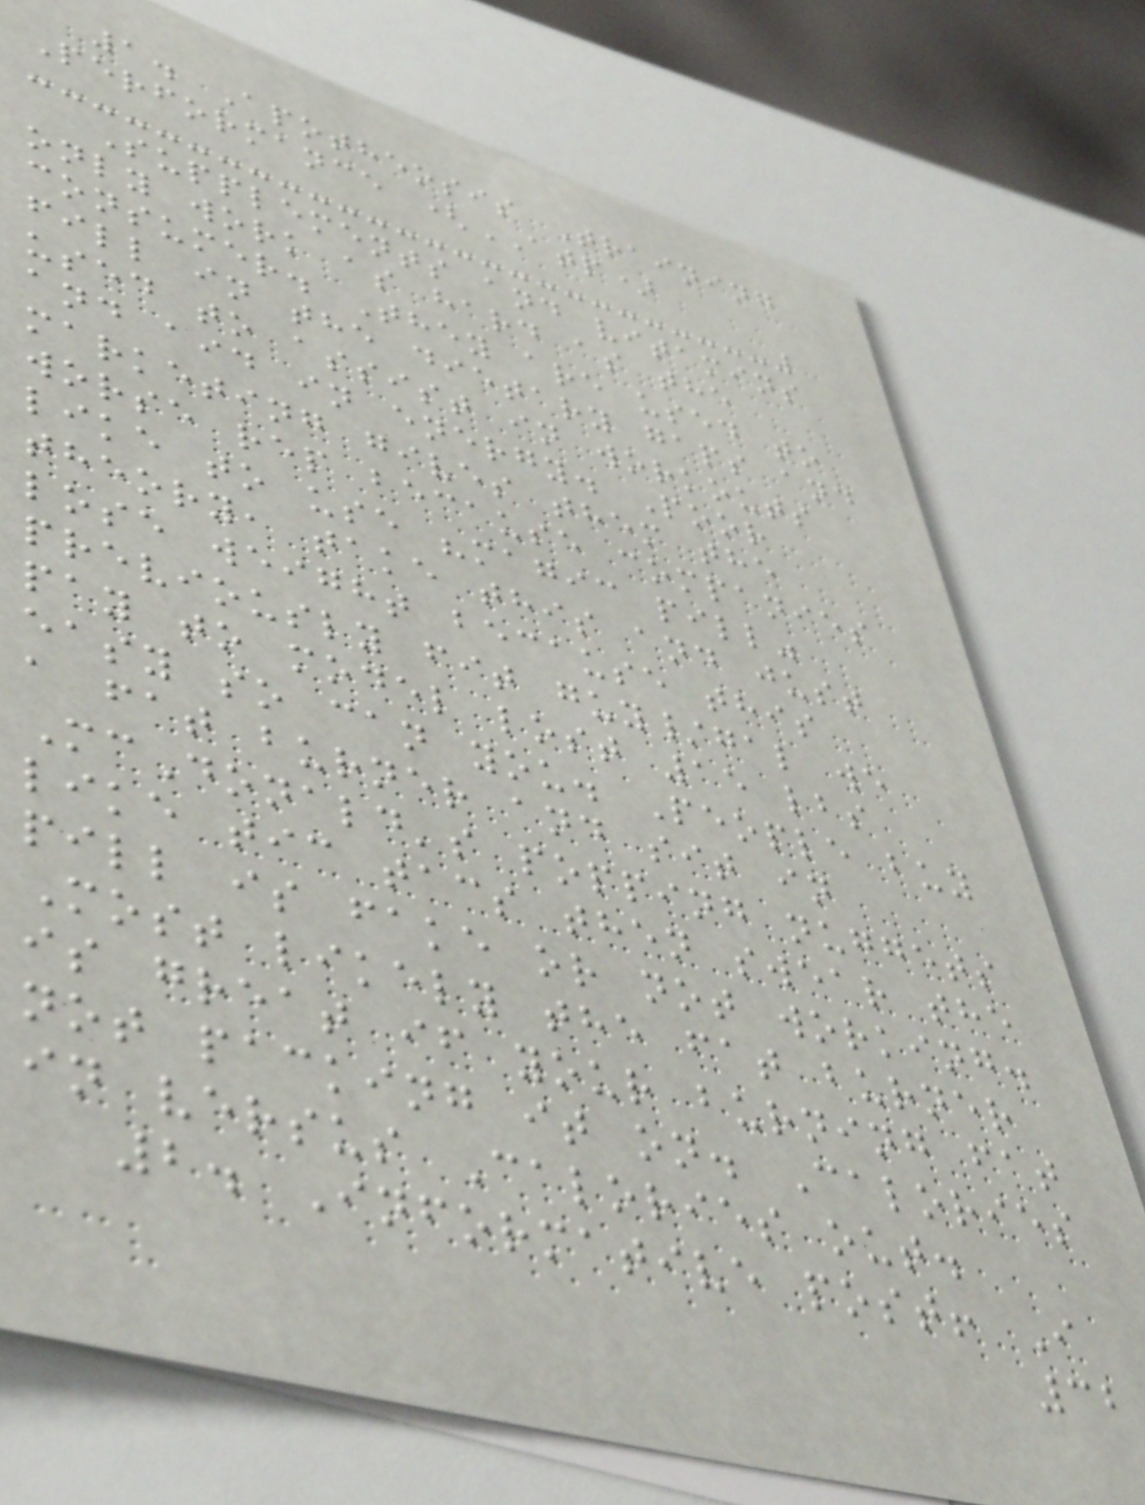1. Apotheosis Training
Performance (ATP)
Supplements and vitamins
only work as hard as the
consumer. They are used to
fill in the dietary gaps and
used to assist in workouts
and aid in energy. Poor
marketing gives them the
worse rep because companies
like to use "magic pill"
theory, take this and just
lose weight because this
previously fit guy/gal we
pay to model lost 15 lbs
easy so can you. People buy
a fat burner and sit in
McDonald's popping nuggets
like tic tacs then swear the
pill is fake or not working.
Most likely the fat burner
is great if your burning fat
not packing it on. Calories
in versus Calories out.
2. Informative post! I
32
